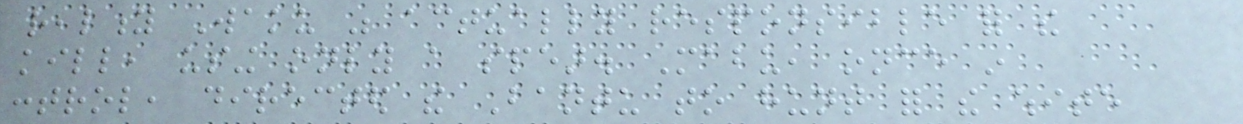reality Waku was actually responsible for the
kill, using only a spear. Mabu, once in
control, directed the Bantu to hunt for the white
